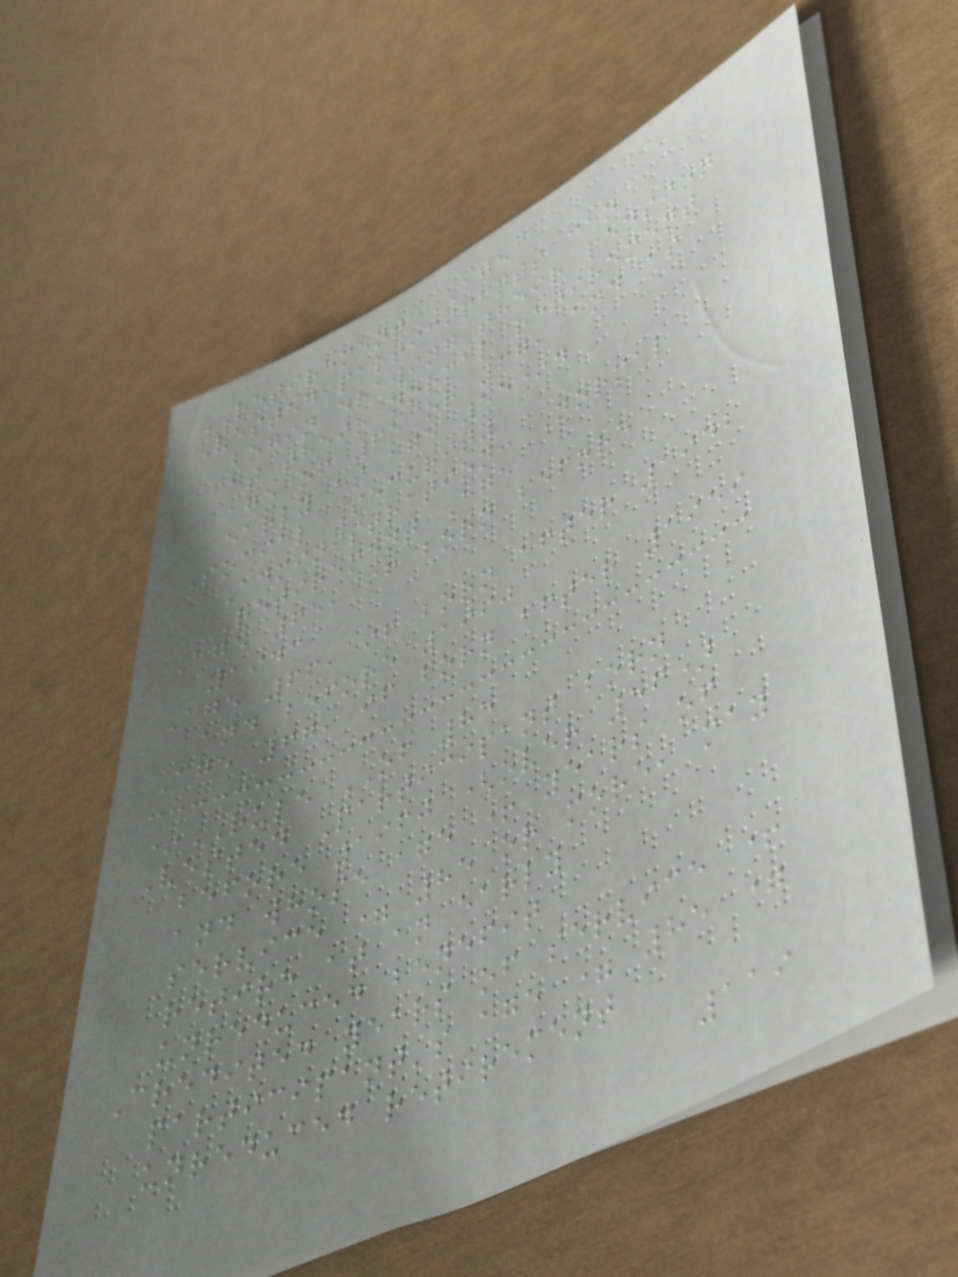RETIREMENT AGE
Vested participants can
begin drawing their pension
at their normal retirement
age of 65 or 67, and as
early as age 55*.
Social Security
Administration: Normal
Retirement Age
Age 65, if born before
1943
Age 66, if born after 1942
and before 1960
Age 67, if born after 1959
*RULE OF 85
Vested Participant born
before 1960 (over 56)
and whose age + years of
service = 85 or more, may
retire at an early
unreduced benefit
Credited years of service +
participant's age = 85 =
unreduced retirement
119
